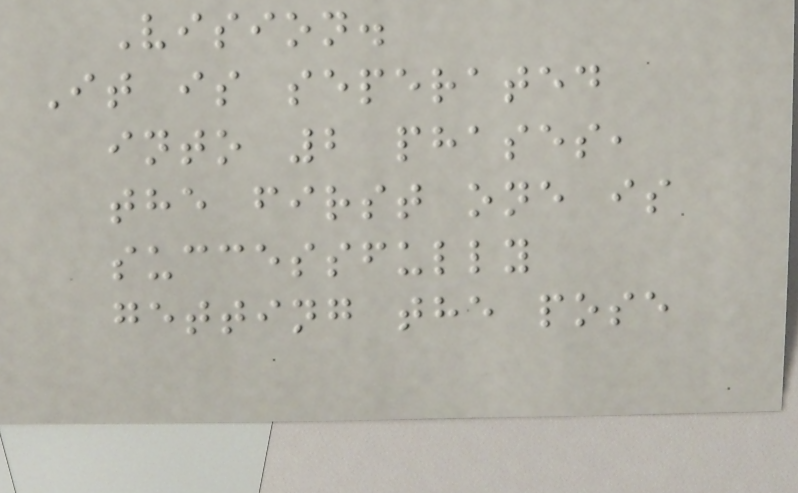Vision.
It is seperated
into 2 phases,
the first one is
successfully
getting the pose
